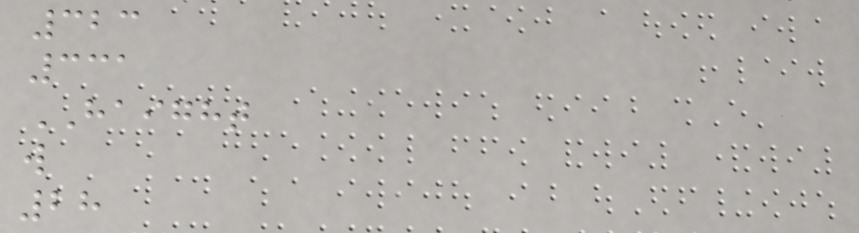323
331
HAIGHT
w
28
